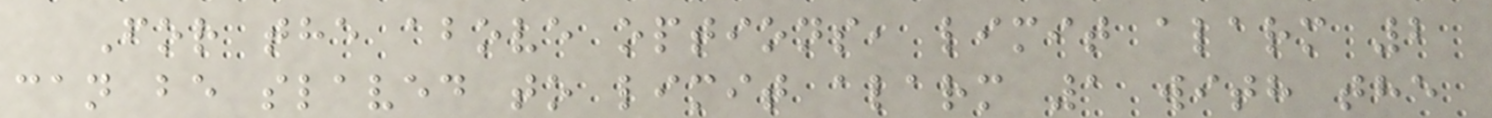For the above options, limit alarm 2
can be slaved to limit alarm 1 with the
